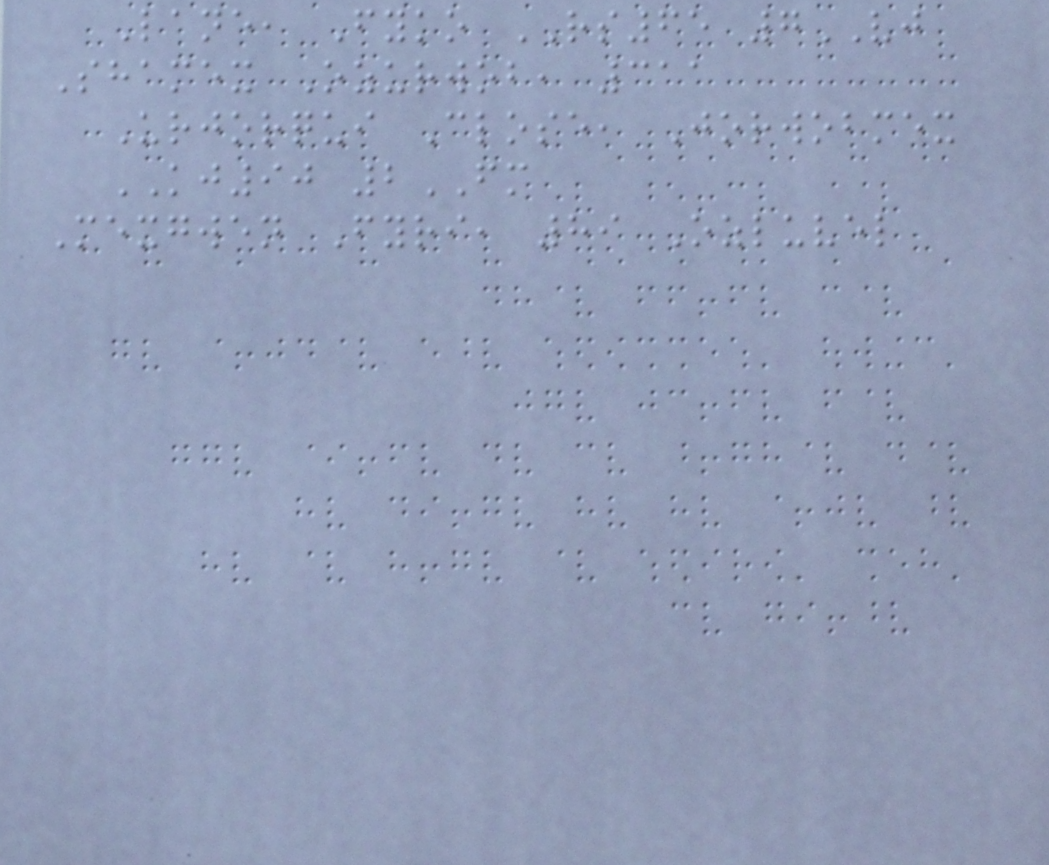Lane, Fyko RS65 7VJ
Shamex Ozurwob, 311
Urjorqui Close, Jorwobmex
KJ90 2FM
Mexgwen Fyri, 89 Ozluvel
